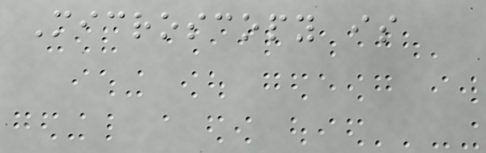Microscopy is
